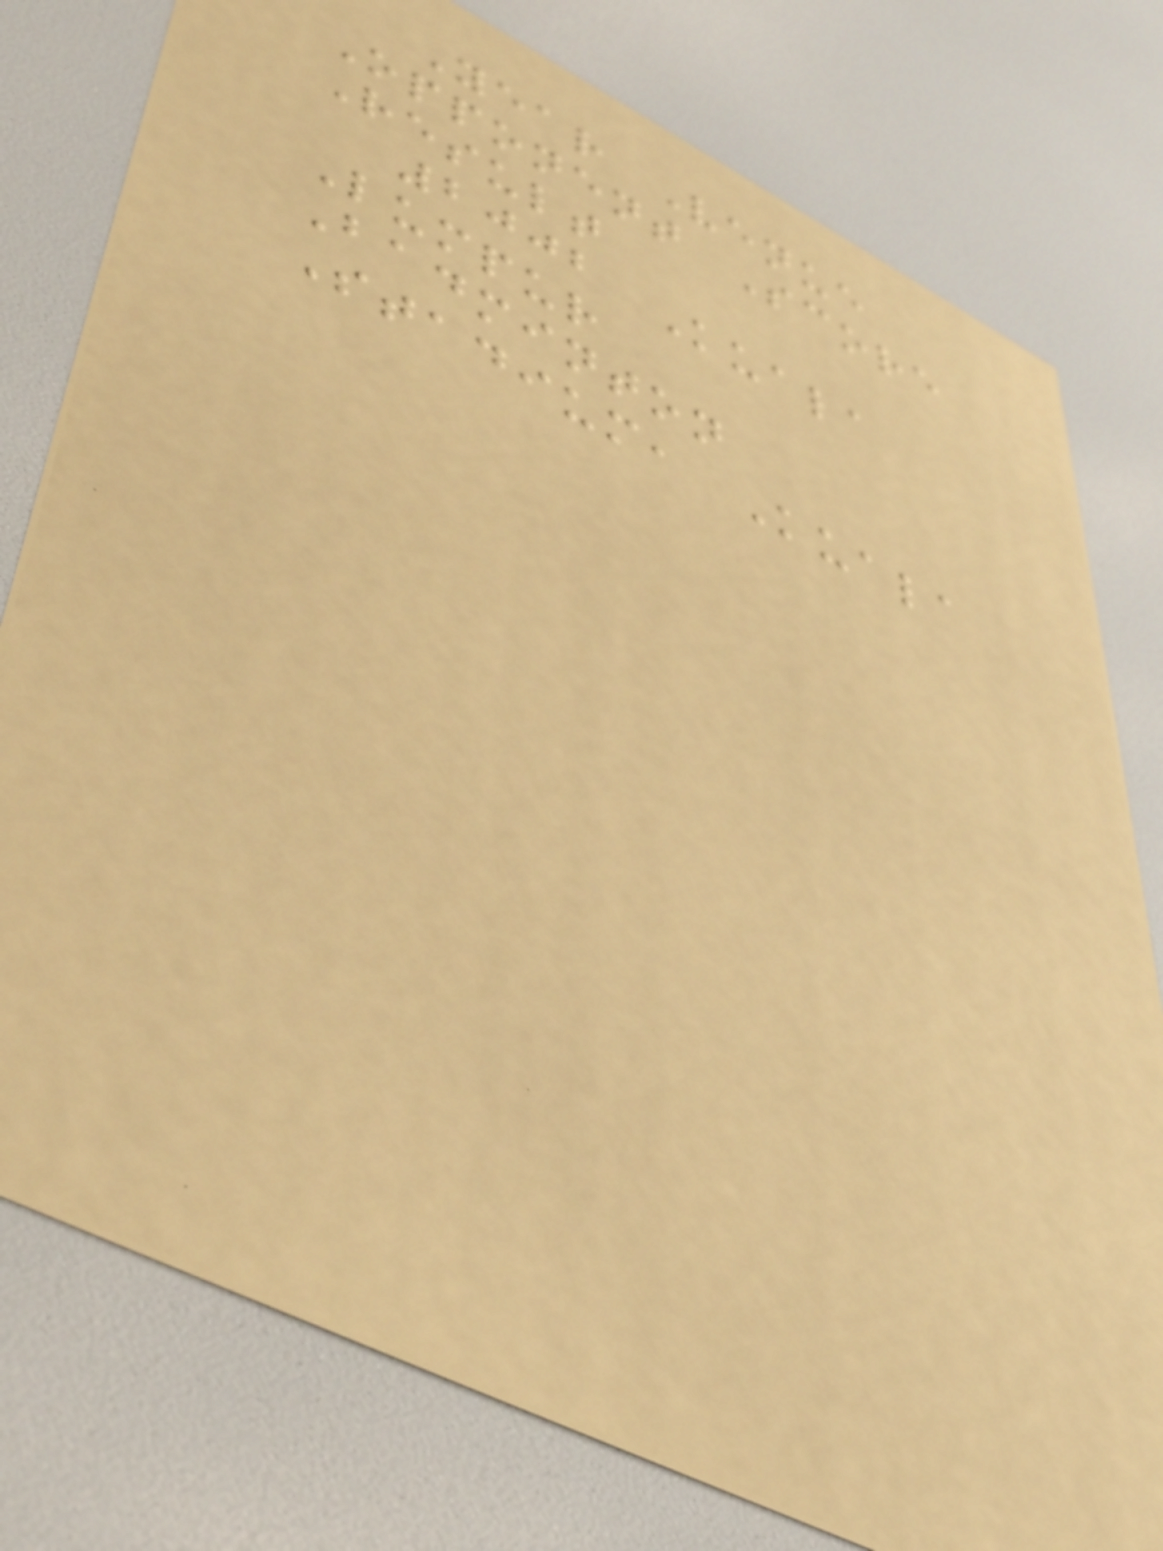Year Venue
Opponent Score
Result
2002 Kuala
Lumpur
Badminton
Stadium, Kuala
